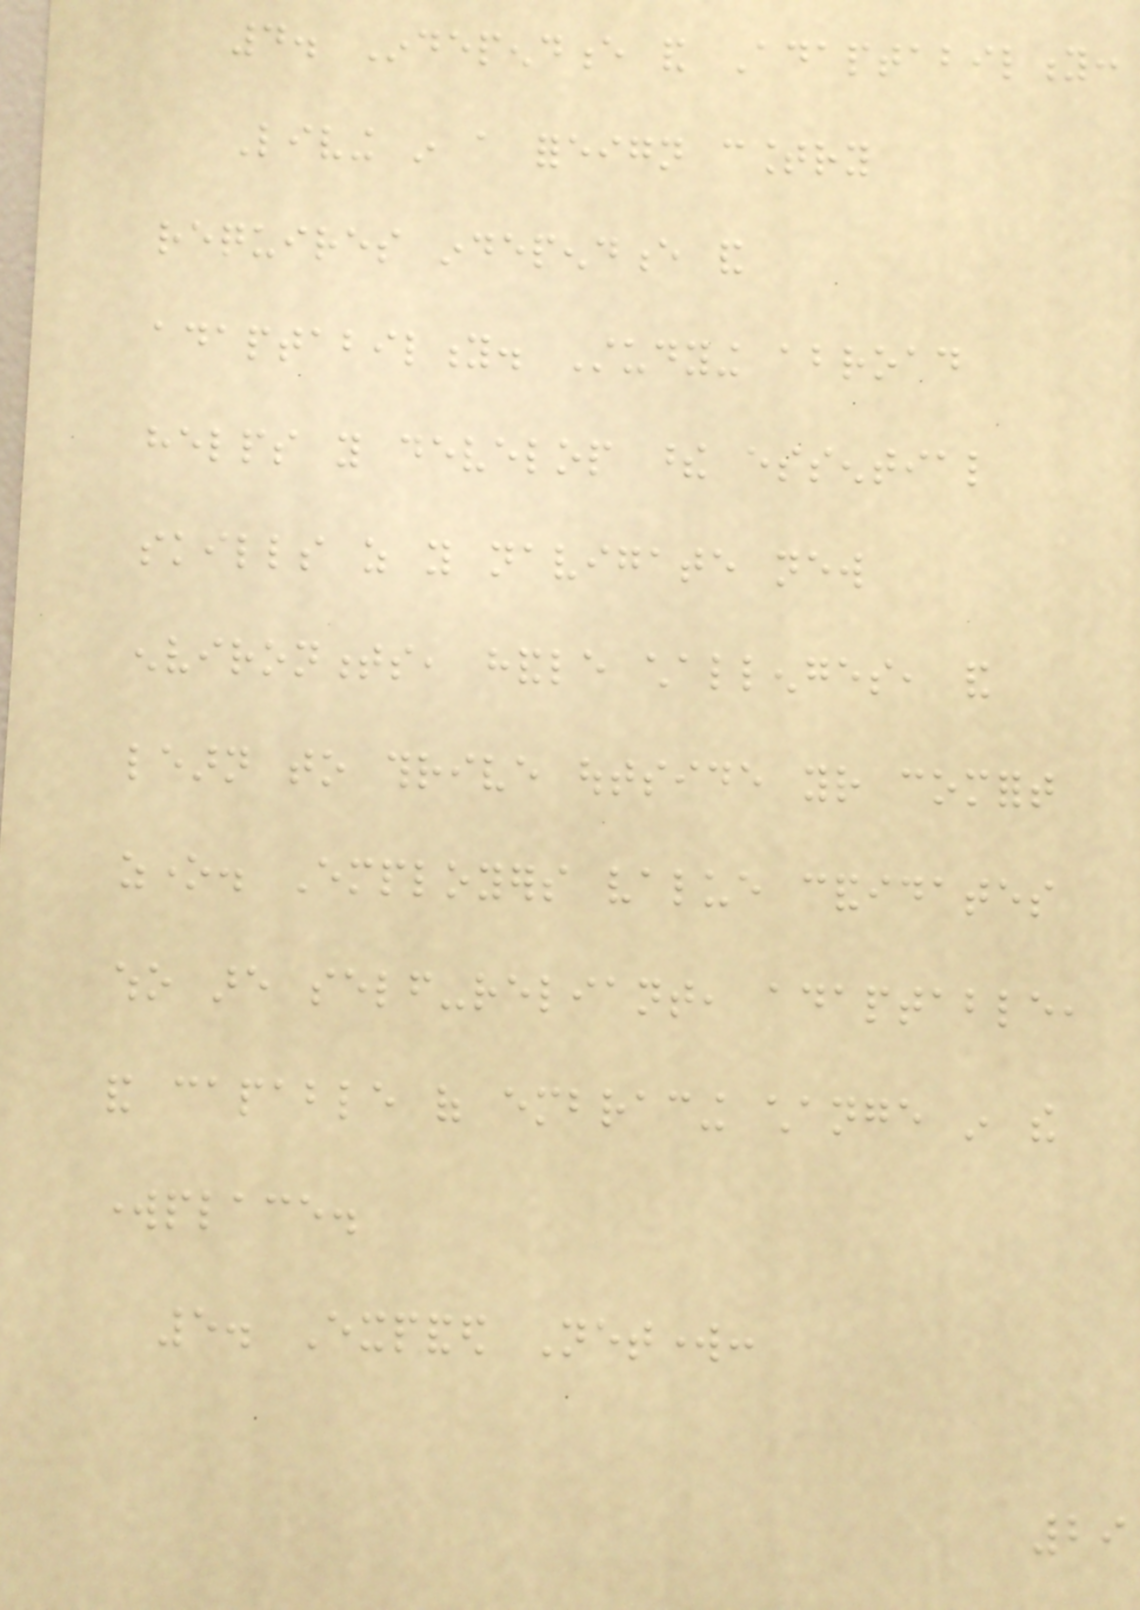4. Independence and Adaptability:
Living in a foreign country
requires independence and
adaptability. Studying abroad
helps you develop these essential
skills as you navigate new
environments, handle challenges, and
learn to thrive outside your comfort
zone. Employers value candidates
who are self-reliant, adaptable,
and capable of embracing change in the
workplace.
5. Expanded Network:
29
